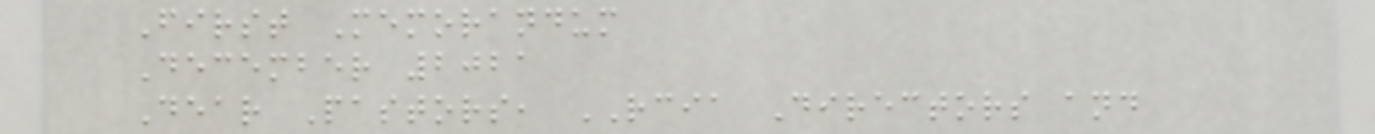First Memorandum
December 2021
Dear Pastors, RCIA Directors and
